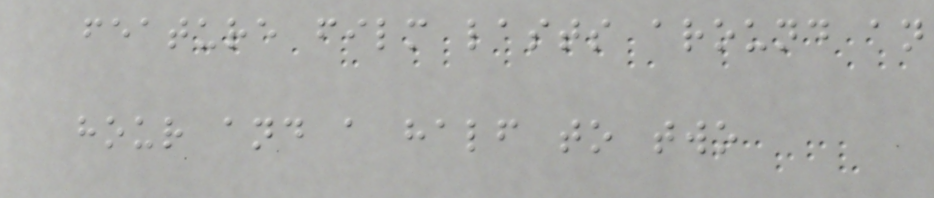feature film lasts around an
hour and a half to two
